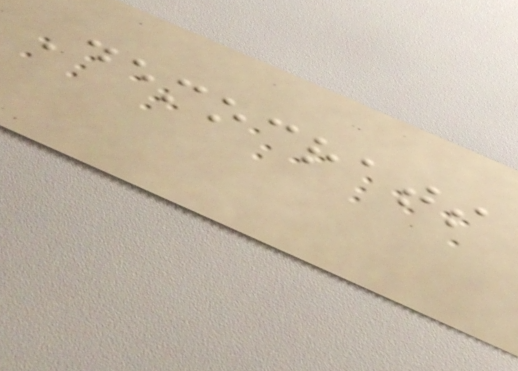Democrats
